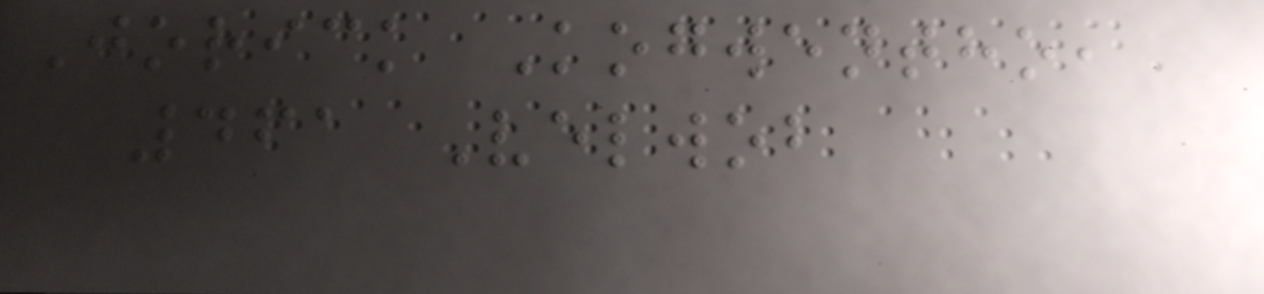Jorick Kogwentho,
461 Velwob
